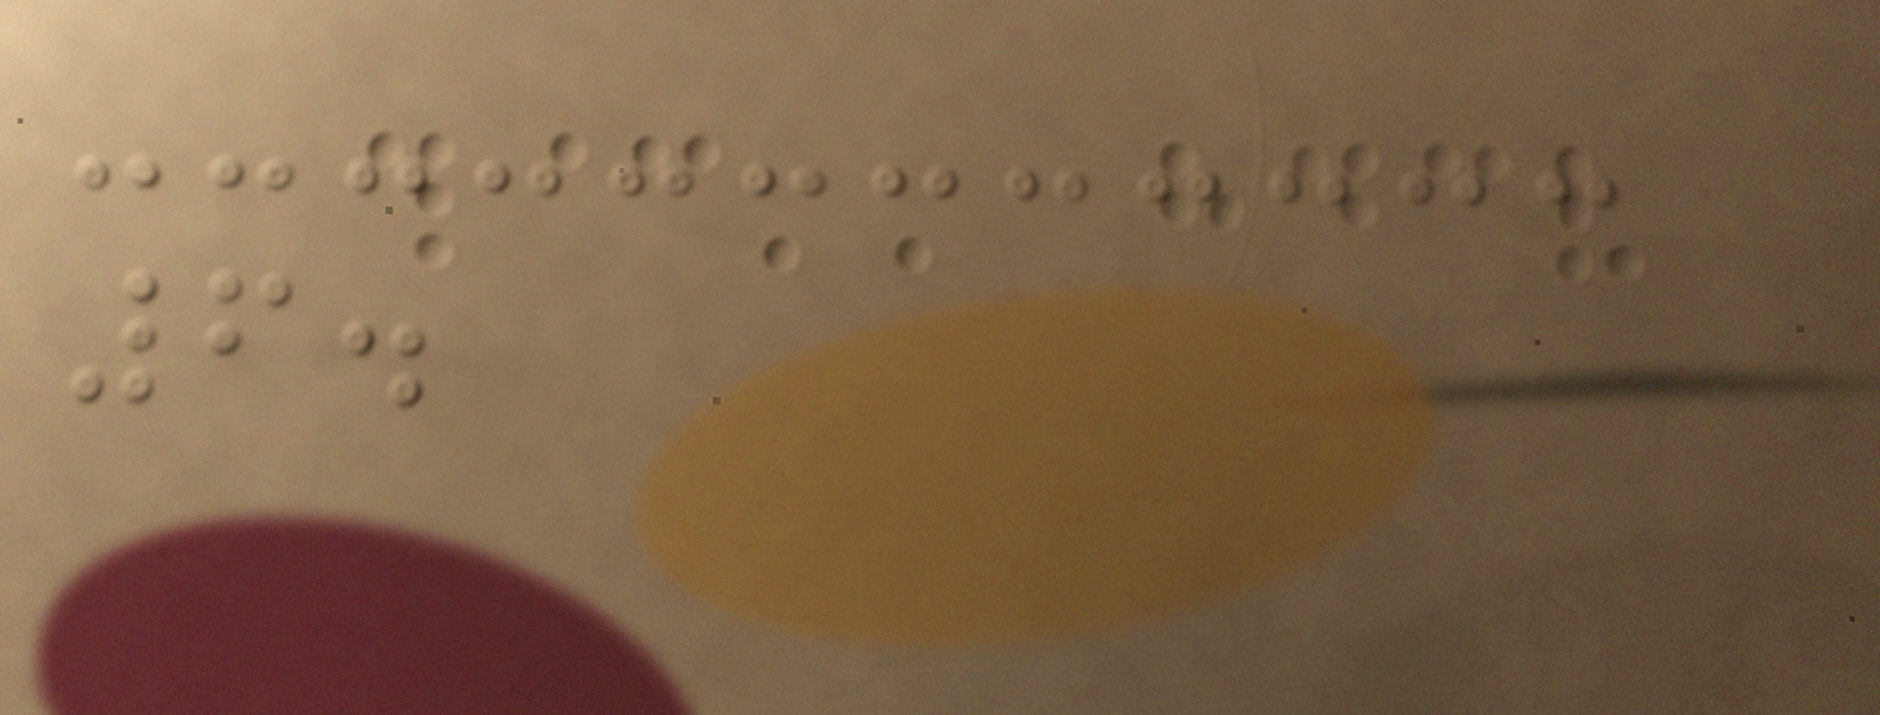6.
